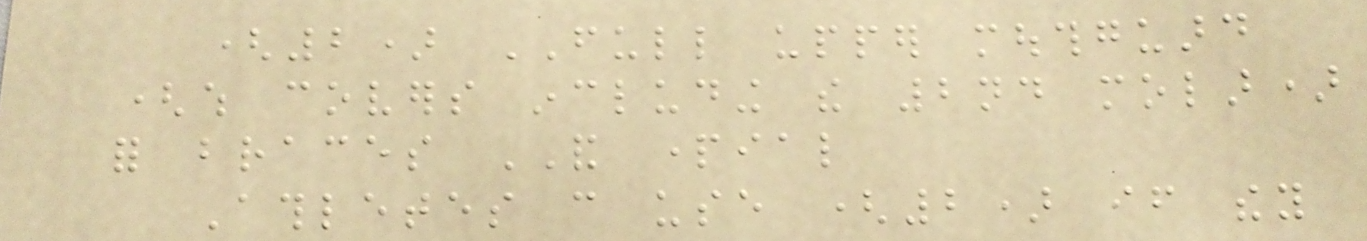(2) FULL upper mouthguard
(which covers including the 2nd molar)
for braces AND partial
Athletes can use (2) if they
